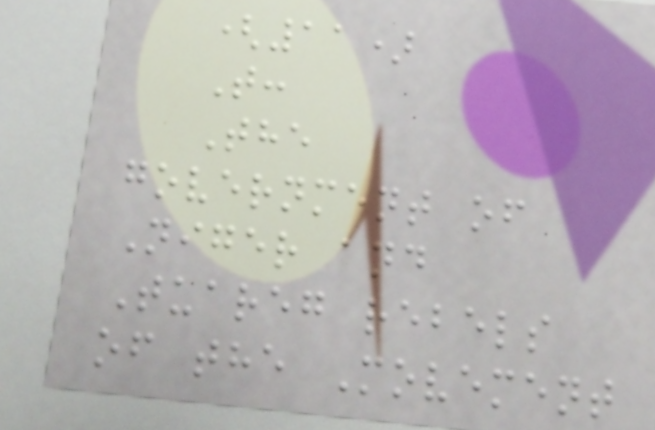(11)
T:
The
government of
Niger and
Tuareg rebels
of the Movement
